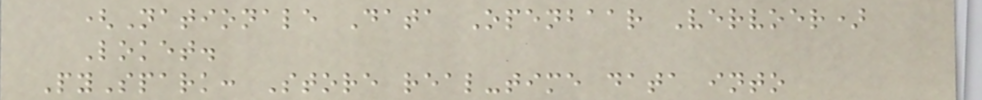(Nationale Data Openbaar Vervoer)
Loket.
PySpark: Store real-time data into
